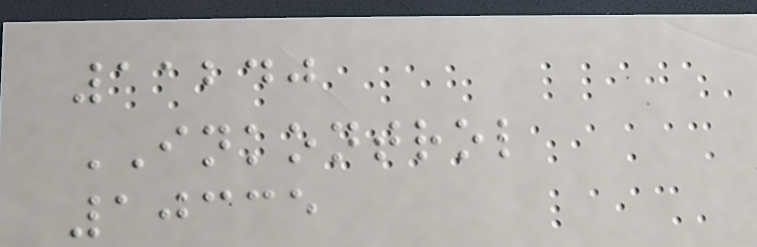11240
INKONTROL
10335
